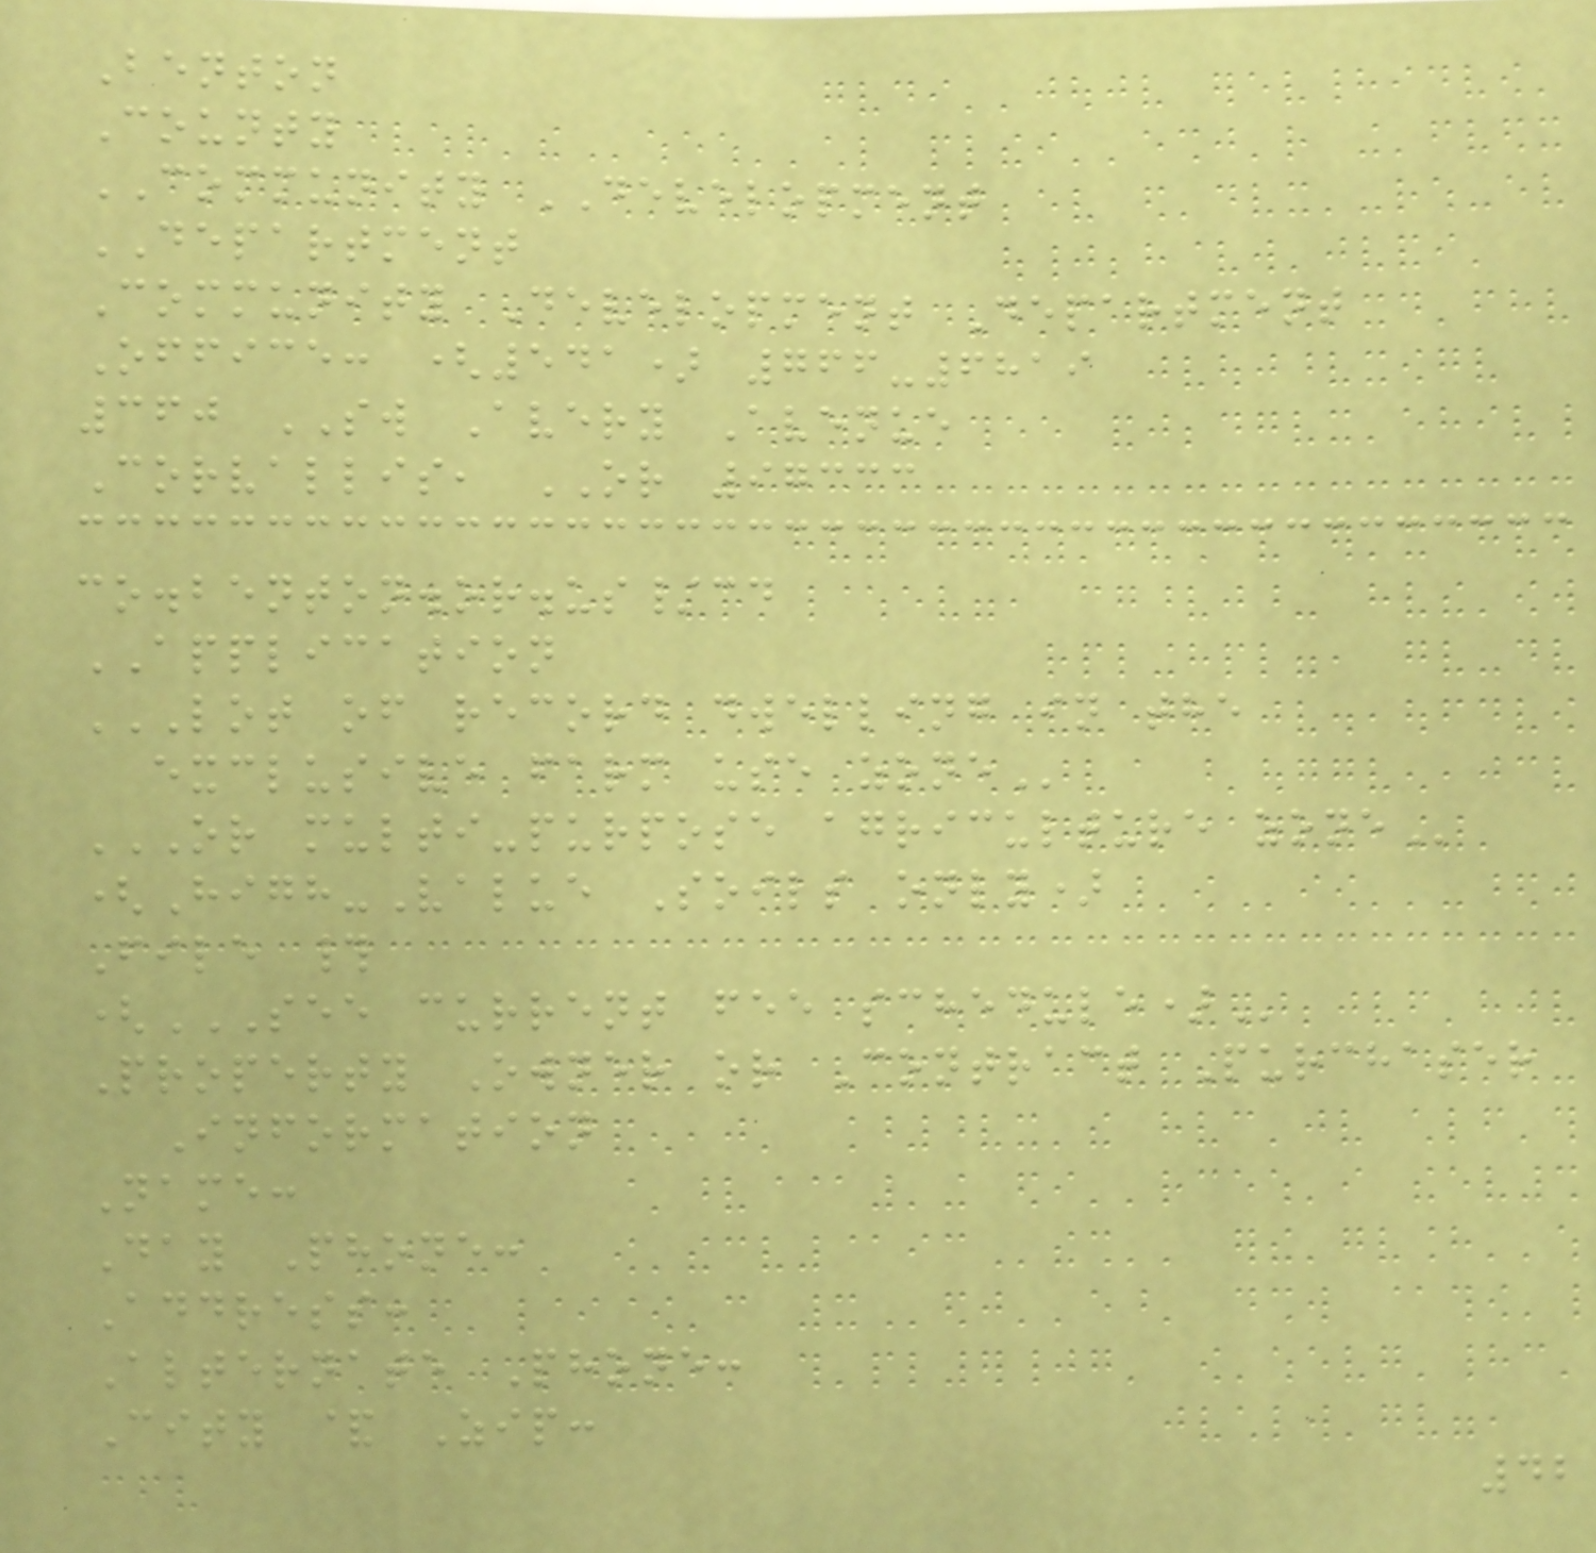Benton
County
COMMUNITY DEVELOPMENT
DEPARTMENT
Community Development Department
Office: (541) 766-6819
360 SW Avery Avenue
Corvallis, OR 97333
co.benton.or.us/cd
APPLICATION
LOT OF RECORD DWELLING IN THE
EXCLUSIVE FARM USE ZONE
OR MULTI-PURPOSE AGRICULTURE ZONE
(High-Value Soils only)
File #
(SEE CURRENT FEE SCHEDULE)
Property Owner or Contract Purchaser
Information
Name:
Day Phone:
Address:
Alternate Phone:
City & Zip:
42
